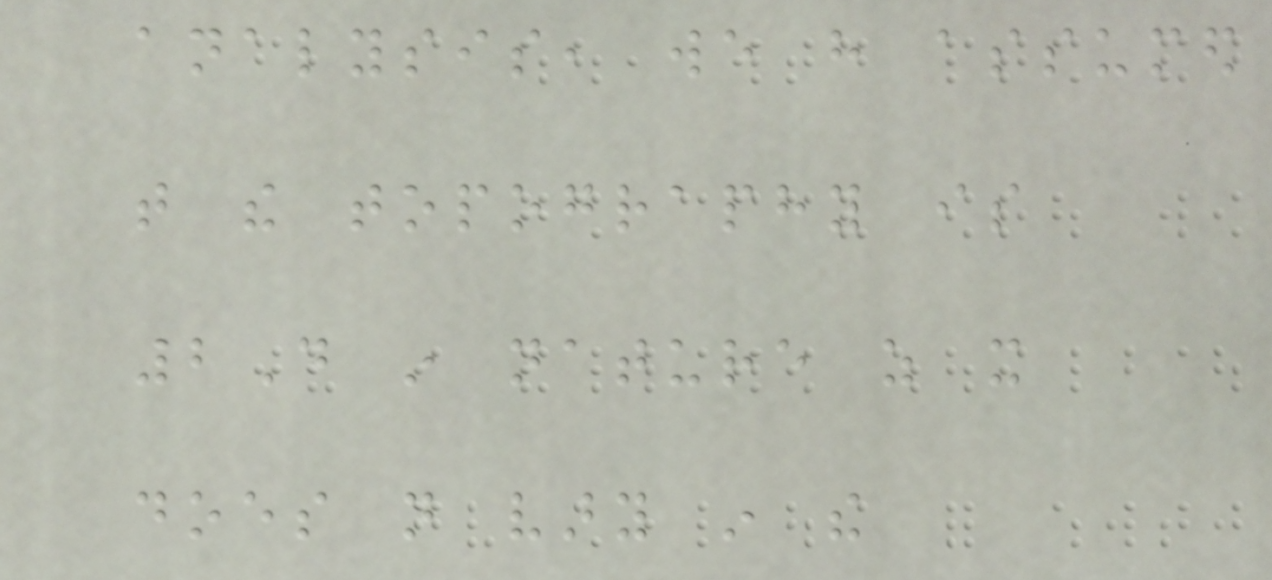analysis, we have assumed
that the topography is
2D in nature as it
does not vary in the
